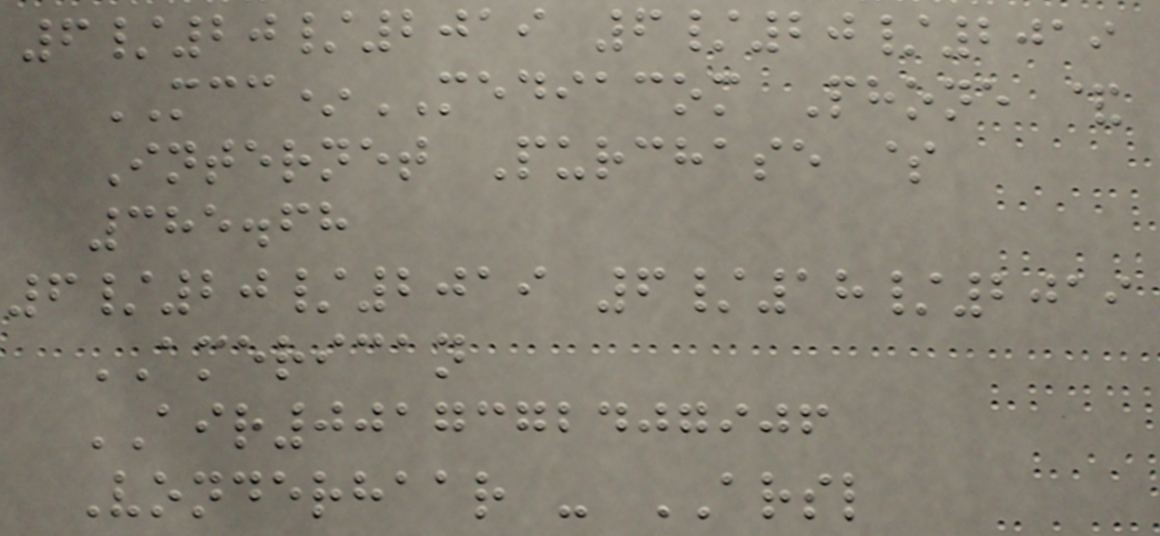6/20/2019 6/20/2019
MCC*MEDIACOM Phone &
Internet Purchase $
385.68
6/20/2019 6/18/2019
AMERICAN
AIR0017372407906
Vonderhaar - ARSL
